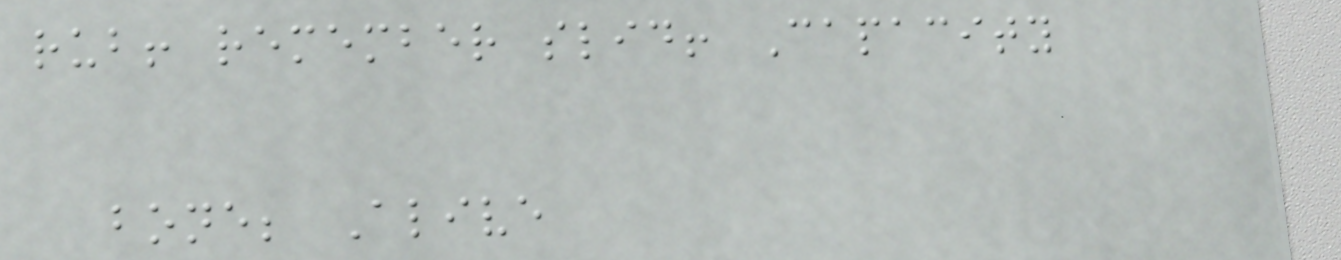rub! remember slid! Capacity
bone; Alive
